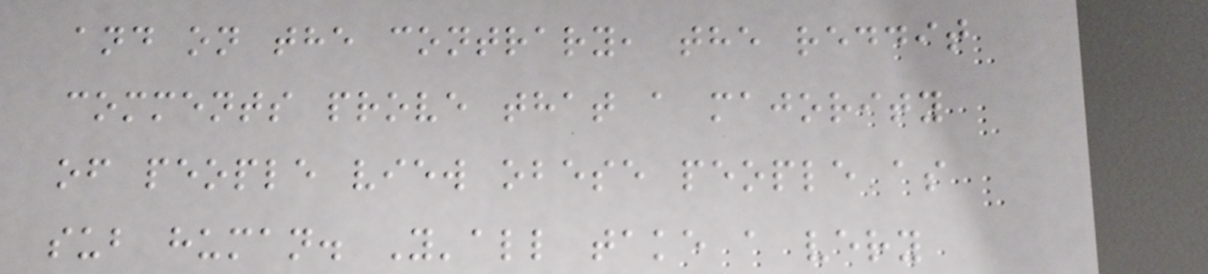and on the contrary, the reddit
comments prove that a majority
of people view obese people as
sub human. Y'all take a very
